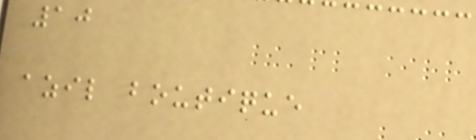10
azil boutique
